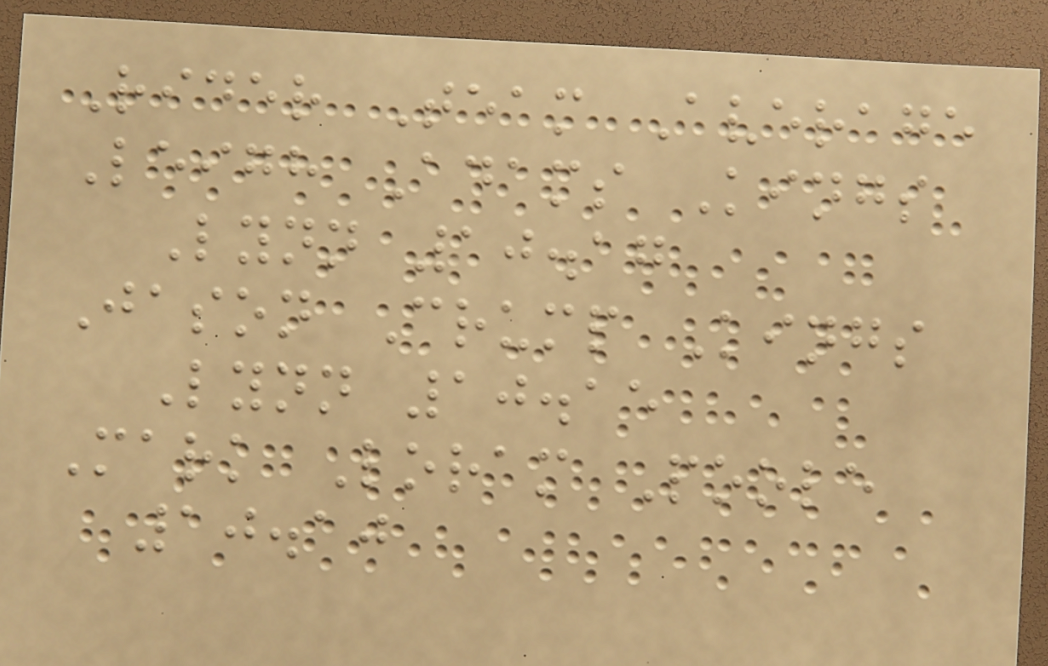Rider Team Average
Leigh Adams Kings
Lynn 10.17
Jason Crump Kings
Lynn 10.15
Mark Loram Poole
10.10
